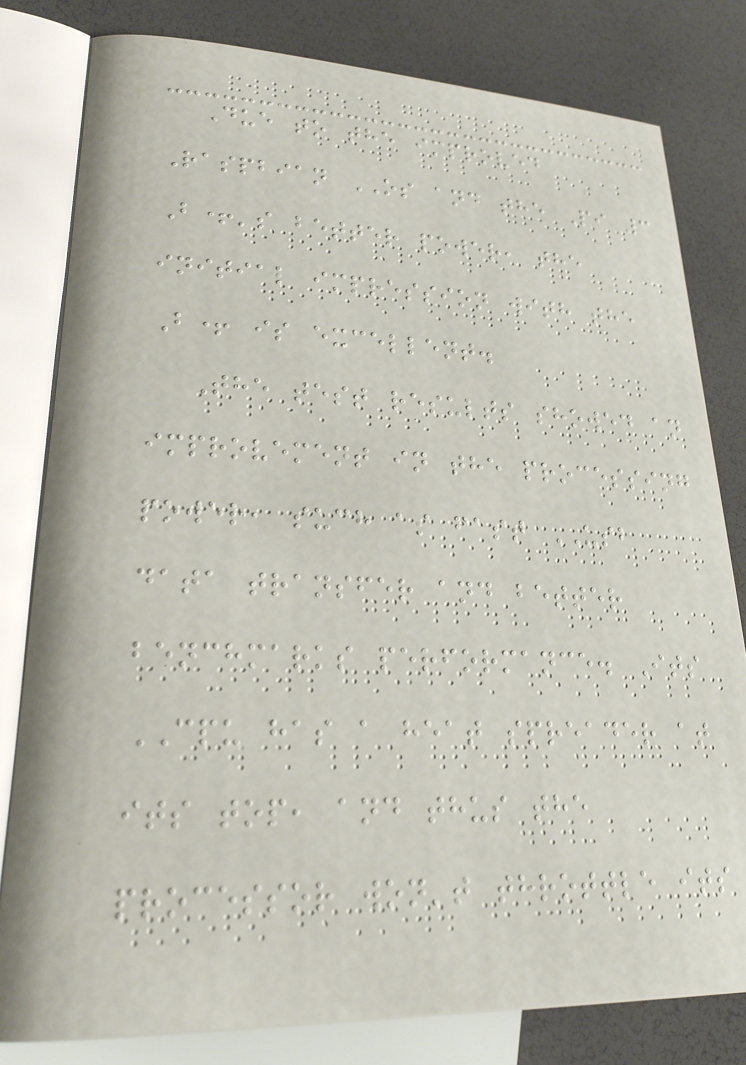Due to the improved
Raspbian OS and the Pi 3
B+'s better power, the
initial impression with the
B+ is excellent.
The test results showed an
improvement in the processing
power, such as fast USB
data transfer and better
benchmarks performance. Its
CPU has a heat spreader at
its top, and thus the
processor won't throttle its
